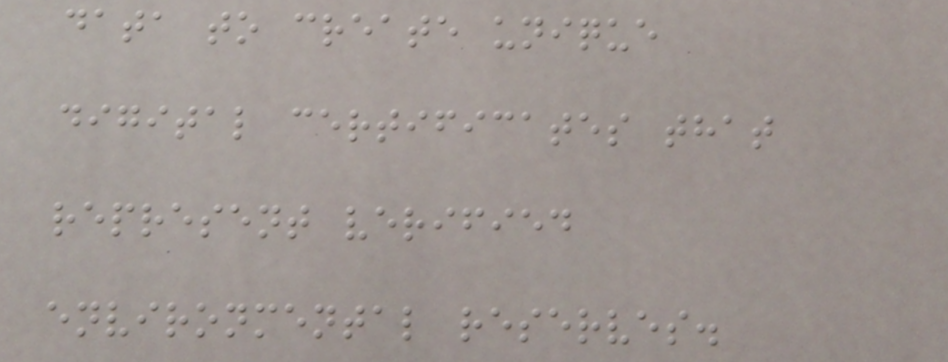data to create unique
digital certificates that
represent verified
environmental reserves.
